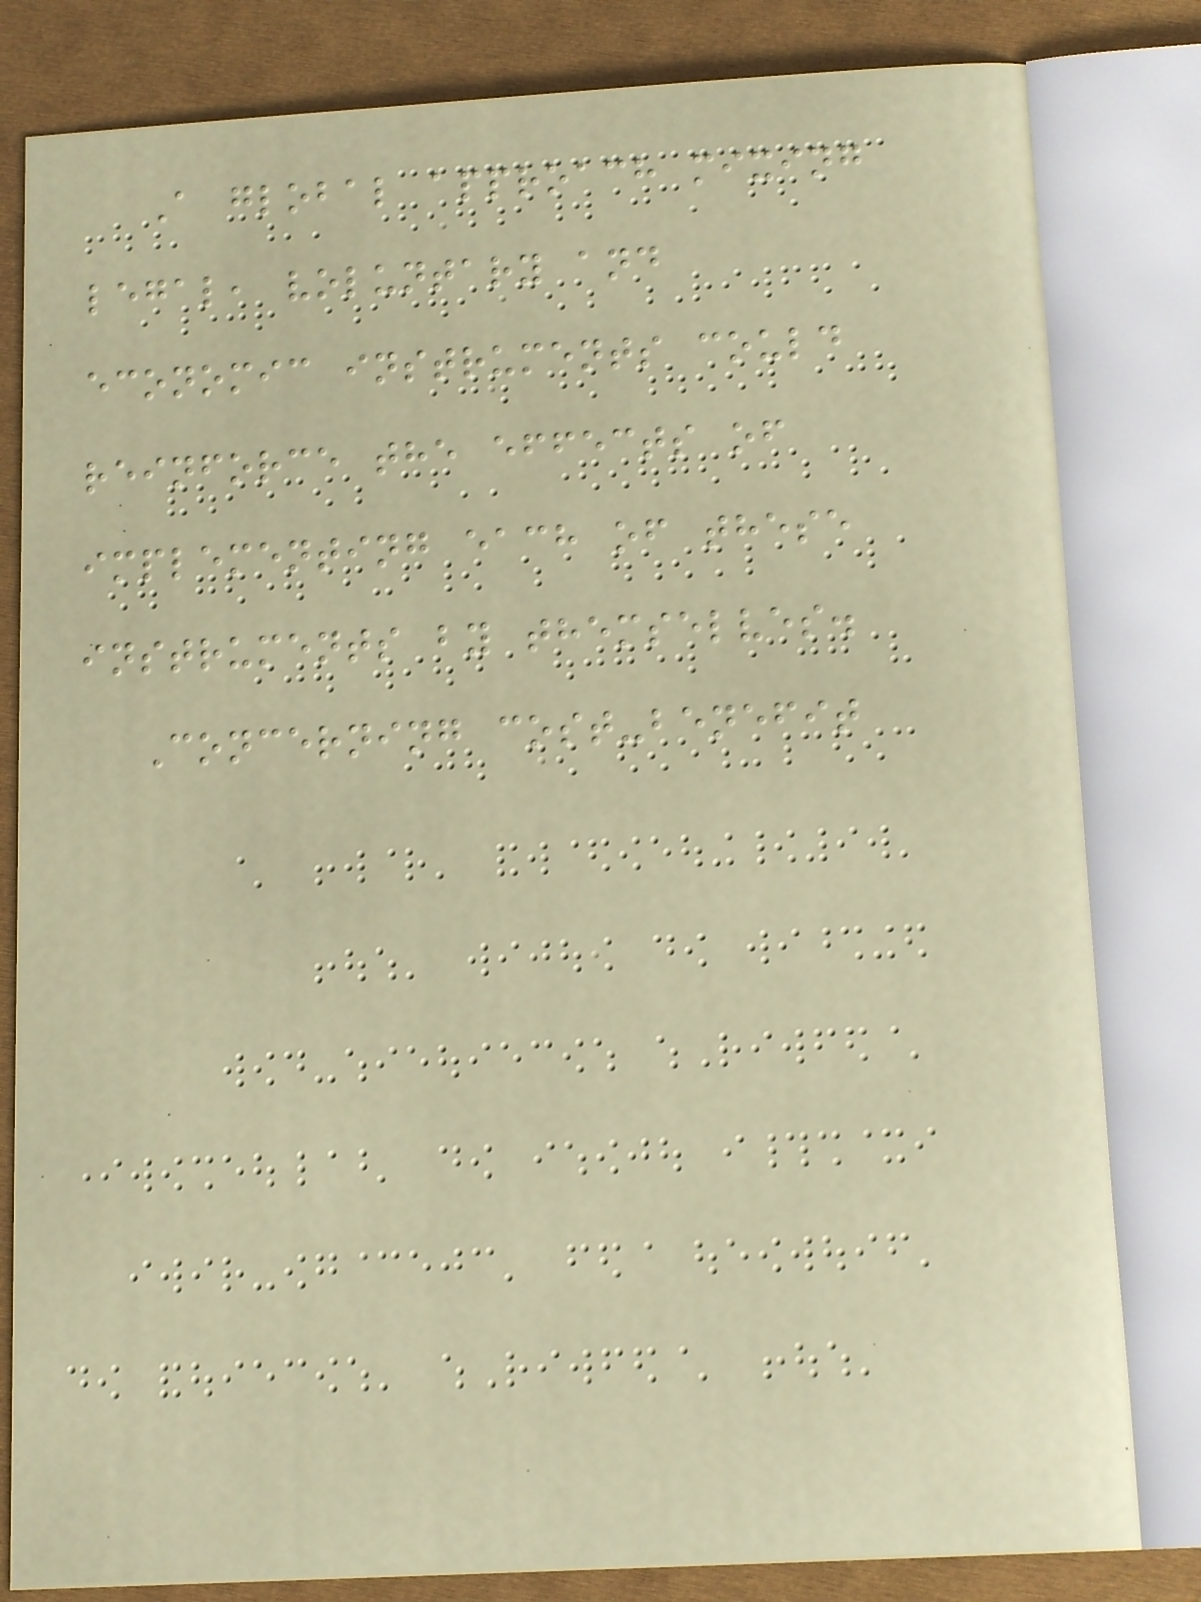A global approach mixing
legal, voluntary and
economic instruments could
reinforce the effects of
implementing each of these
instruments by themselves.
Concerning cost-benefit
